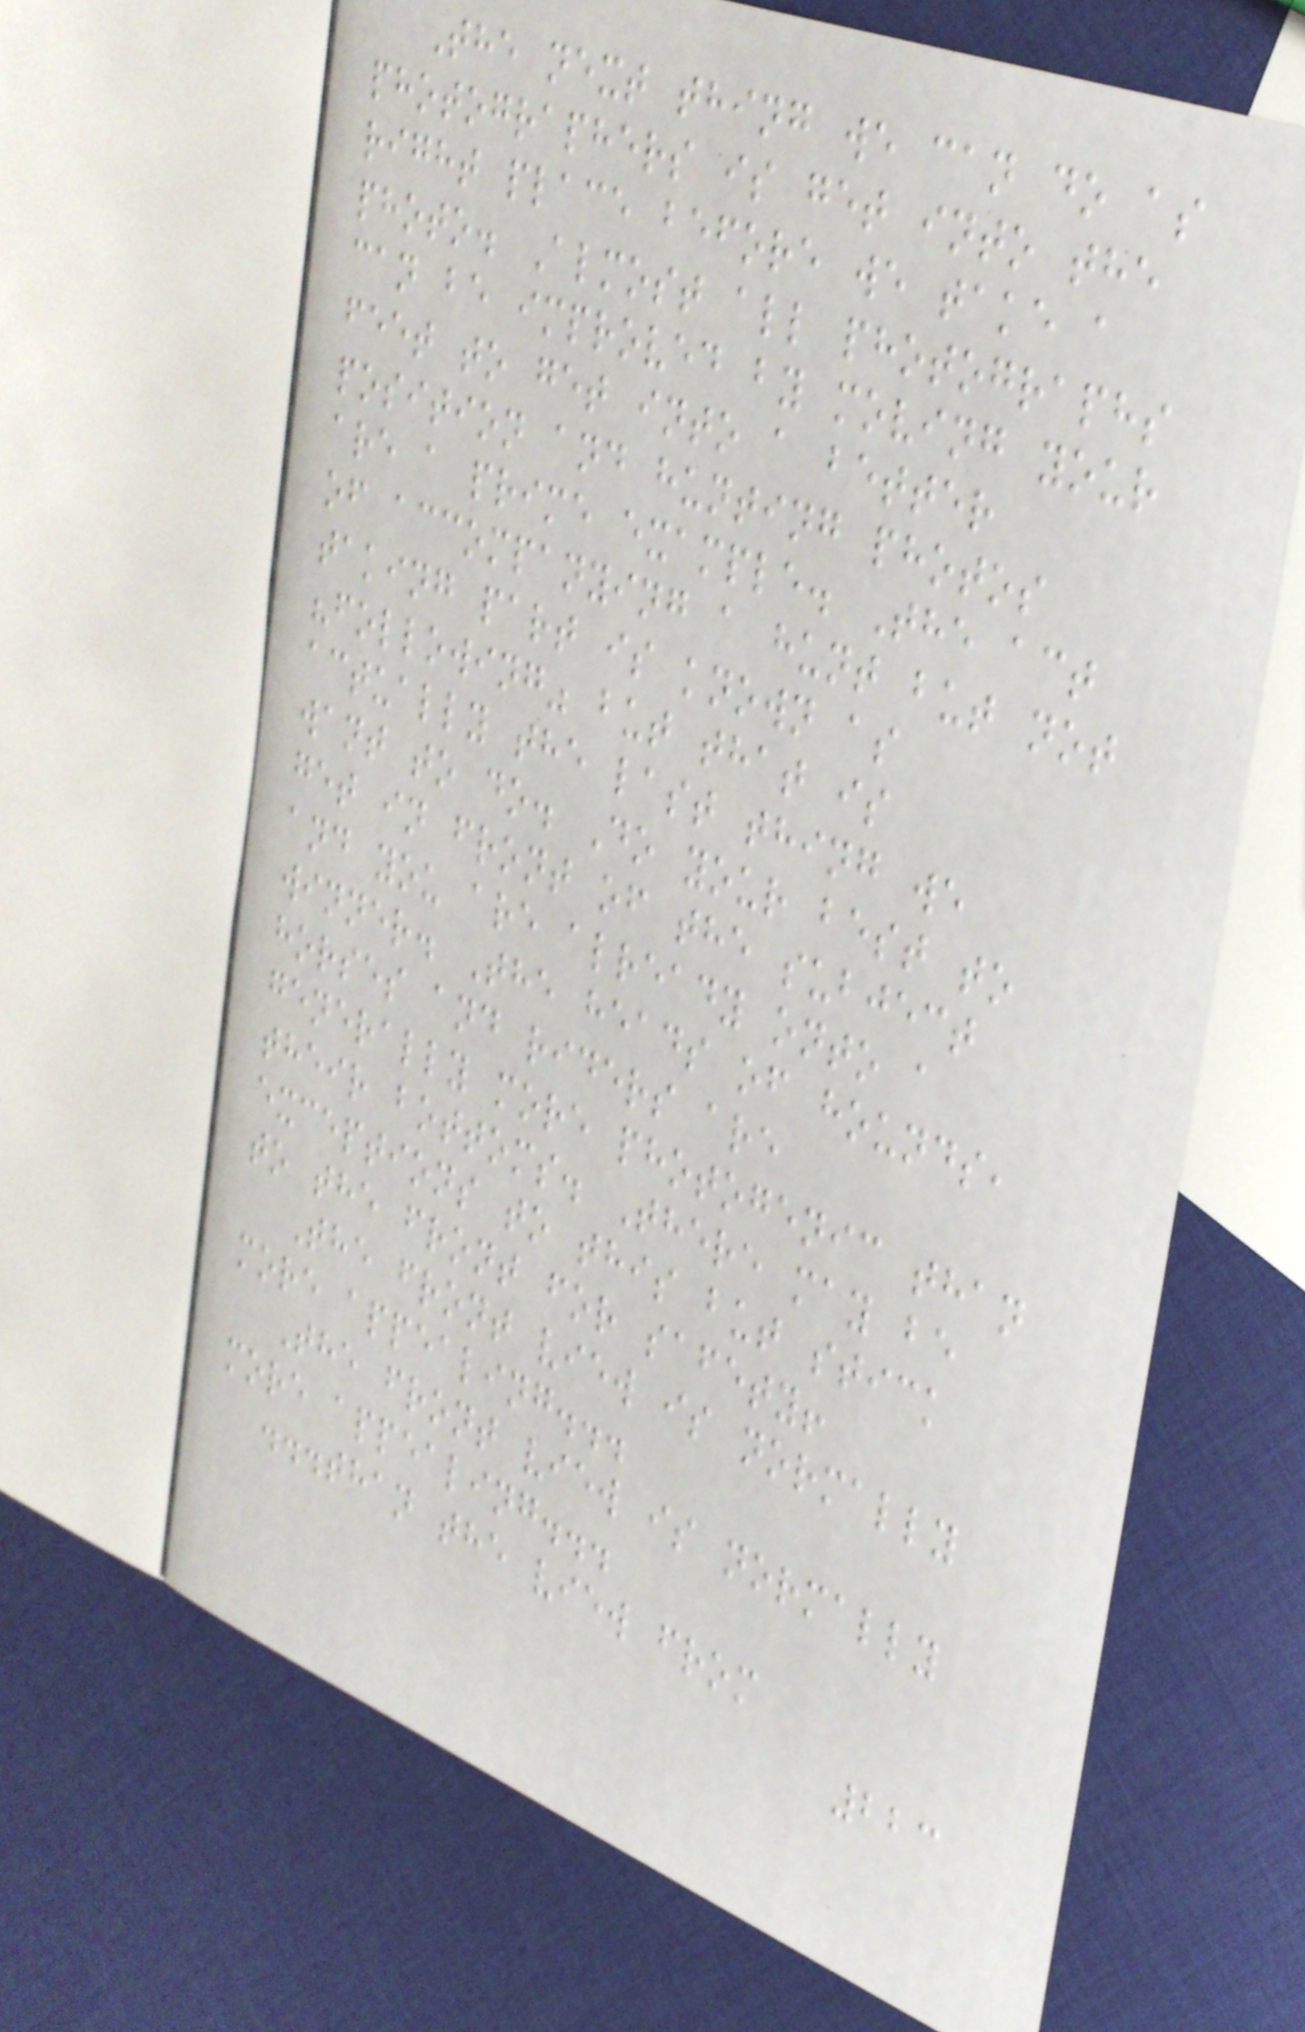The next thing we can do as
photographers is get into the
right place before we take a
photo. Almost all photographs
can be improved by moving your
feet to get into a better
position and hunting photos
are a prime example. The act
of accompanying a hunt but not
taking part is known as
"following" but that is
actually the last thing we
want to do. Do your best to
get in front of the subject
and you are already onto a
winner. The heads of hounds,
horses and riders are
generally more photogenic than
their bottoms. There may be
exceptions to this but stick
to the front for safety!
The front view is normally
more appealing...
The front view is normally
more appealing...
...than the view from
223
